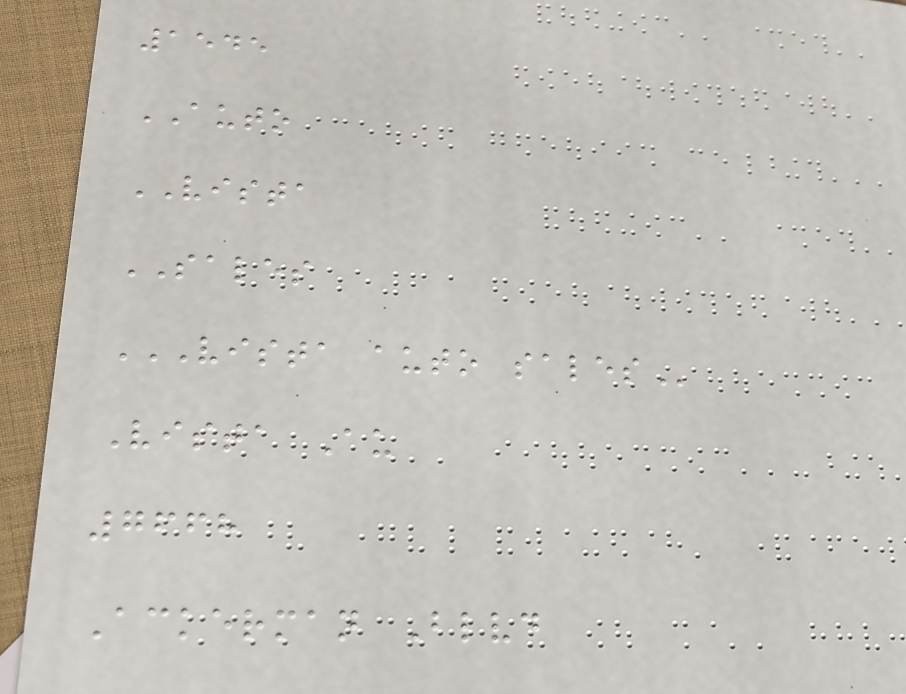1545
AUTO
VISTA
SALES
VISTA AUTO SALES
Vista Au
7668
Ackerman Blvd
